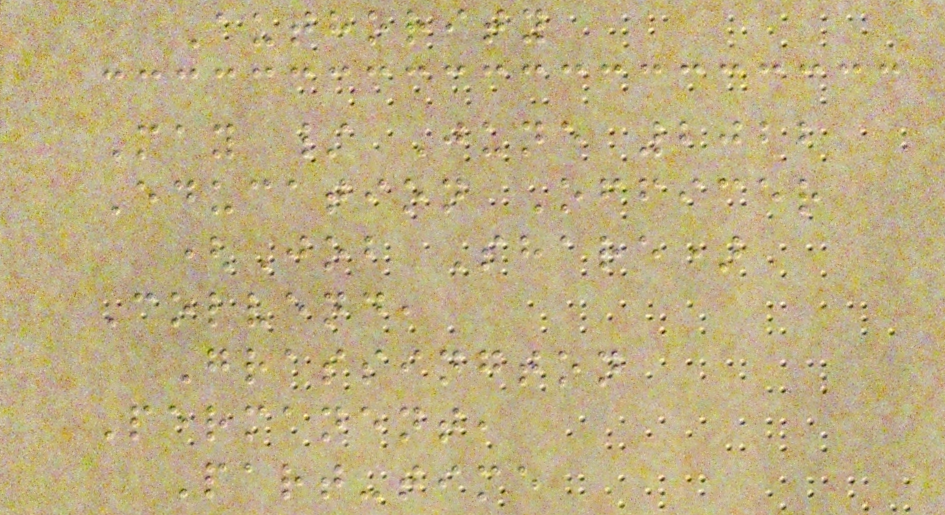Authority
May / June 2022
Education Officer
(Job Share)
Colvend,
Grassington
Permanent,
Part-time
